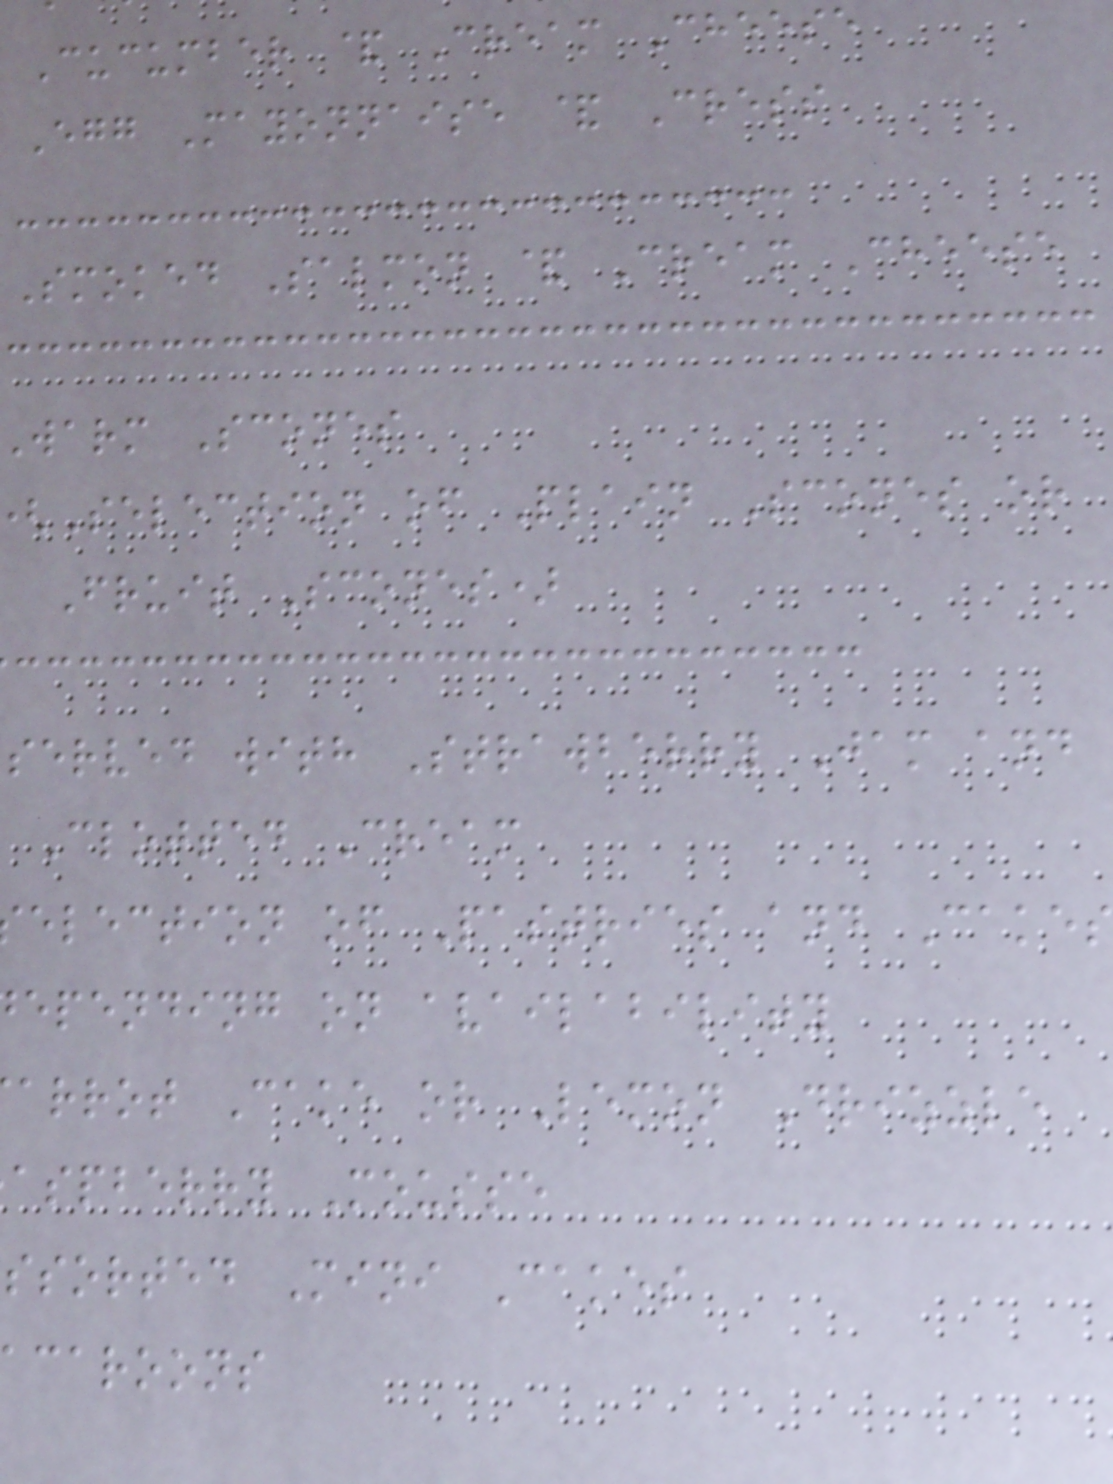Cucumber & Cream Cheese
Egg Mayonnaise & Cress
Smoked Salmon & Cream Cheese
warm Scones
Selection of Plain Scones or
Fruit Scones)
served with Strawberry Jam and
Clotted Cream
election of Pastries and Cakes
epending on availability
arrot Cake or Lemon Drizzle
aspberry Mousse
ssorted Mini Cakes
caroons
